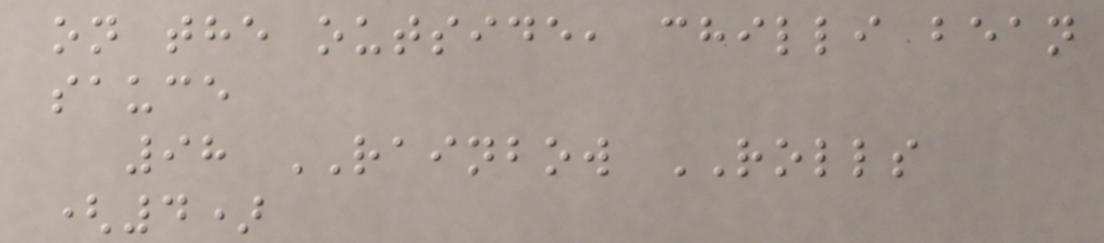on the outside, chilli bean
sauce
98 RAINBOW ROLLS
(4)
